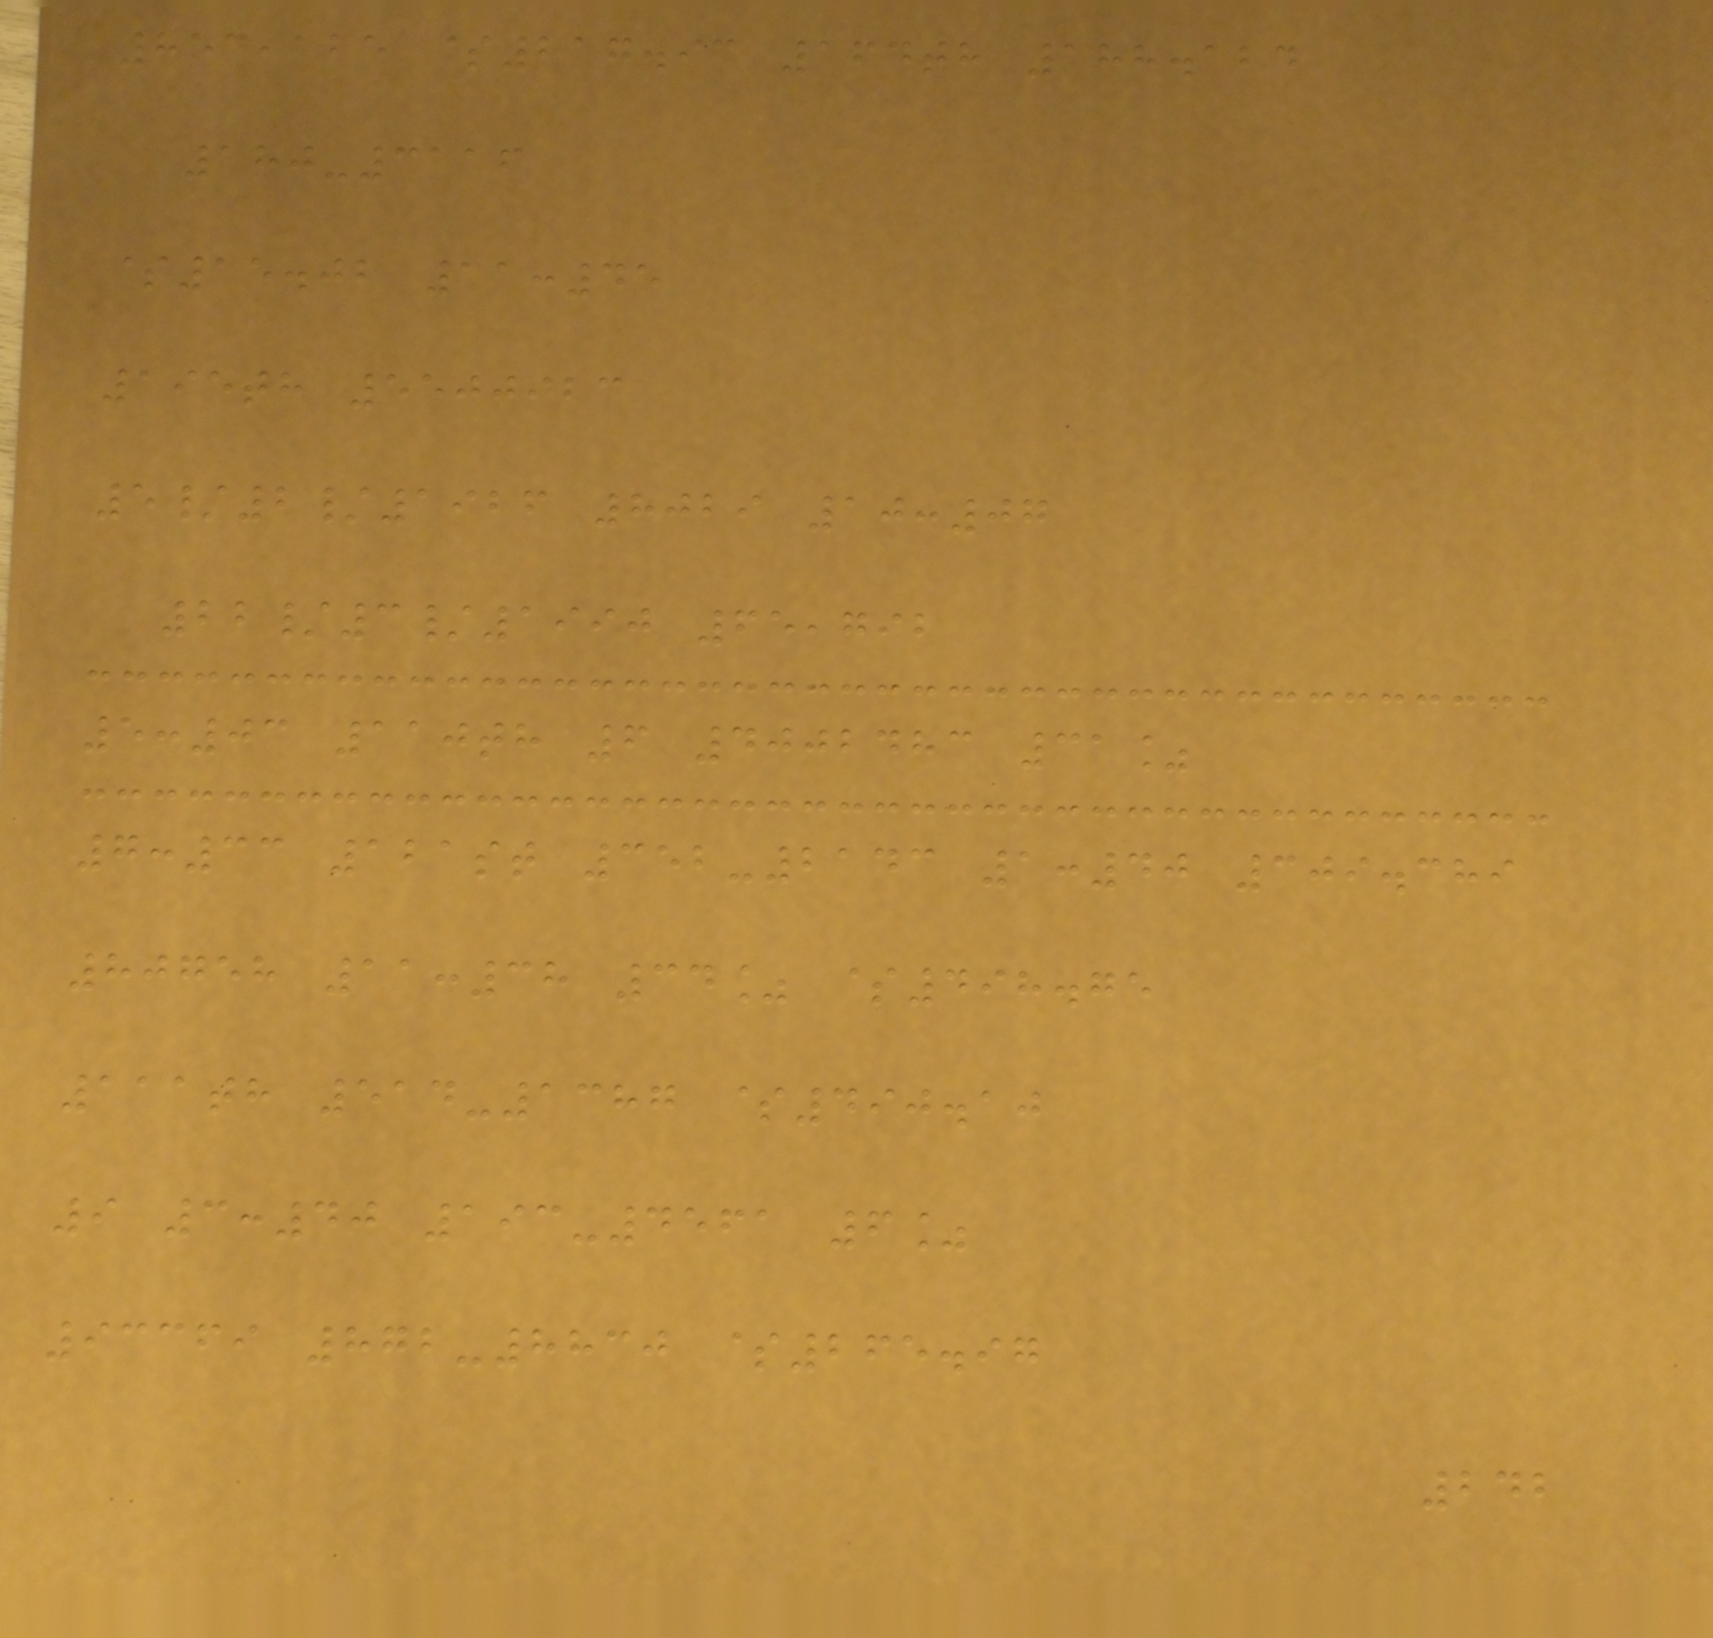853,125 $217.93 164th 188.124
180-3116
$15.02 11:45
195th 5500923
5/2/1926 8029 10:07
22/3/1990 65,792
5:03 110th 6 4002483 31%
7:33 121st 352-2143 1:40 309.389
80758 11:38 34% $498.75
111th 514-1387 $490.10
9 3:40 193-4561 6%
93369 872-8830 $265.97
242
